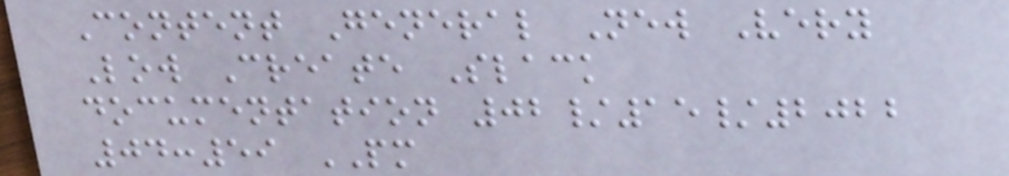Content General New Very
Low Create Slack
documentation 02/15/2022
04:59 PM
